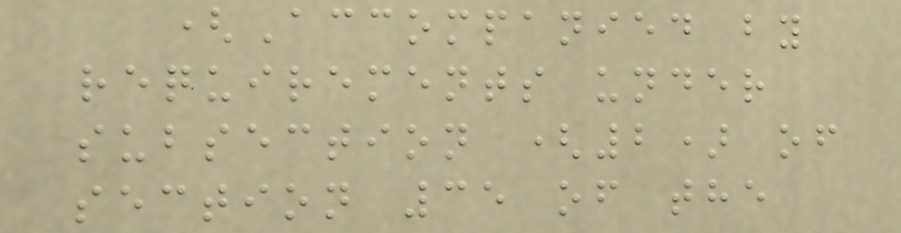(Accompanied by
requirements under
subsection (2) of
section 35 of the
